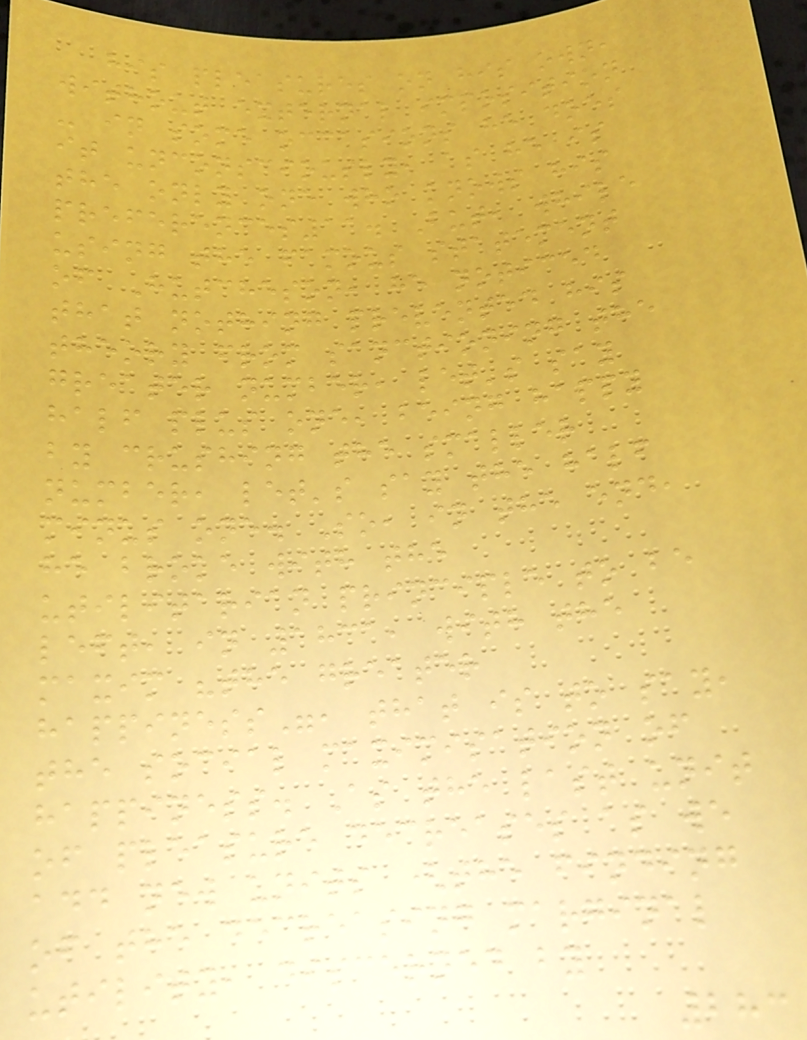his pleasures on his own,
without external imposition
- in some occasions he does
it unconsciously, as he is
the only one who knows his
preferences11. But, while
using the famous statement
of Hutcheson, he noticed
that nothing prevented his
theory from sanctioning the
greater number, let's say
half plus one, being happy
by crushing the smaller
number, let's say the half
minus one. So, in the end,
he broke with the
utilitarian principle to be
left, in 1831, with the
maxim "the greater
happiness", that is to say,
the social maximisation of
happiness. As the last unit
of pleasure decreases as we
add new units (the finding
of the decreasing marginal
utility, discerned by
283
